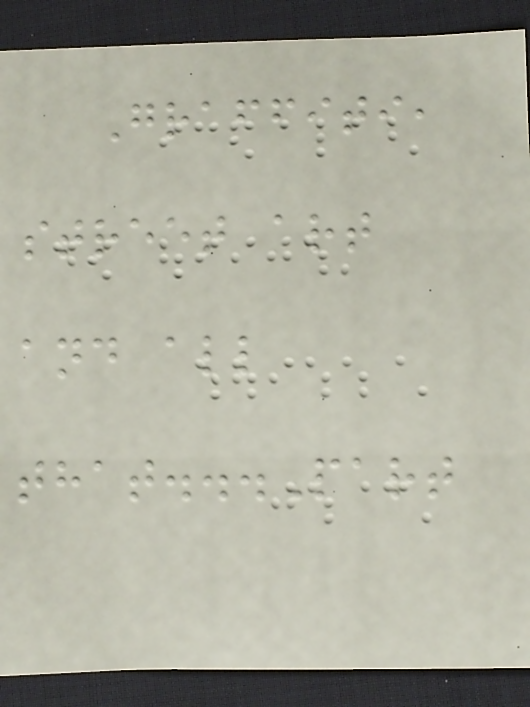Graffiti,
street art
and all
that...Part
